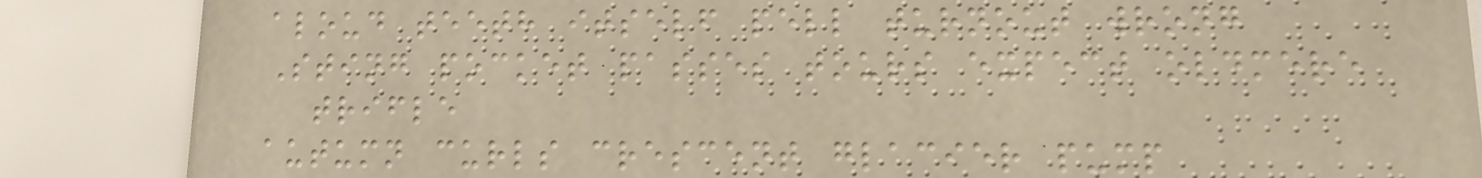aloud teeth itself pell turnout wrong
Sting pocket passes tours expect oldmere
trifle
autumn curls crescent glacier pump
